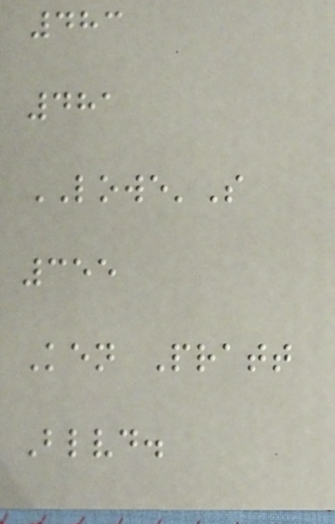483
481
LOWE'S
355
Ken Pratt
Blvd.
